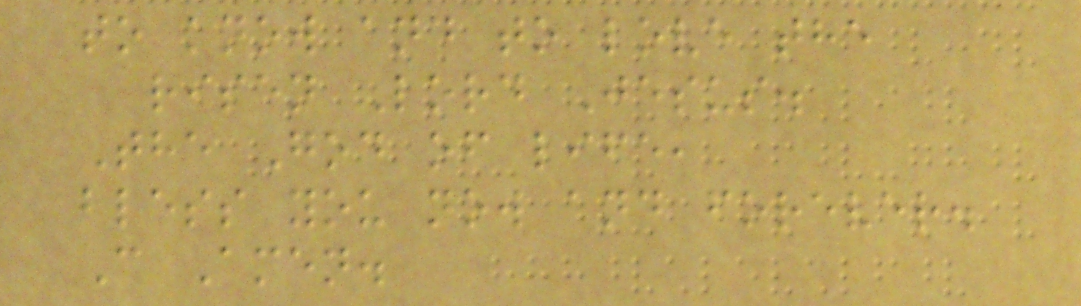to know and to love the
risen Lord Jesus.
The God of life,
bless you now and forever.
C Amen.
